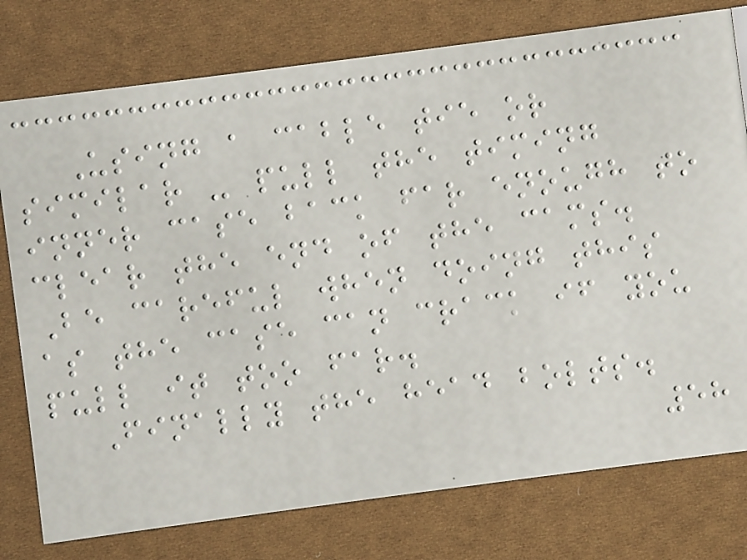Using a cable tie or
similar - pull the timing
inner case back far enough to
clear the end of the cams.
Be careful when doing this
as the case can crack if you
pull it too far.
Finally the head bolts.
58
